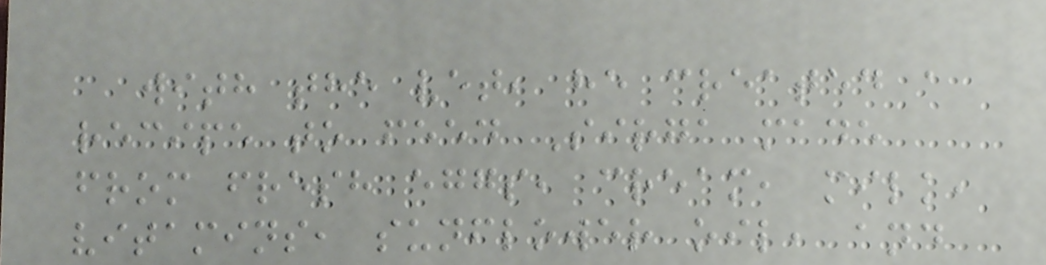with the vet, he created a
recipe to feed Sirga made
from fresh eggs, cream, milk,
vitamins, sunflower oil, and
